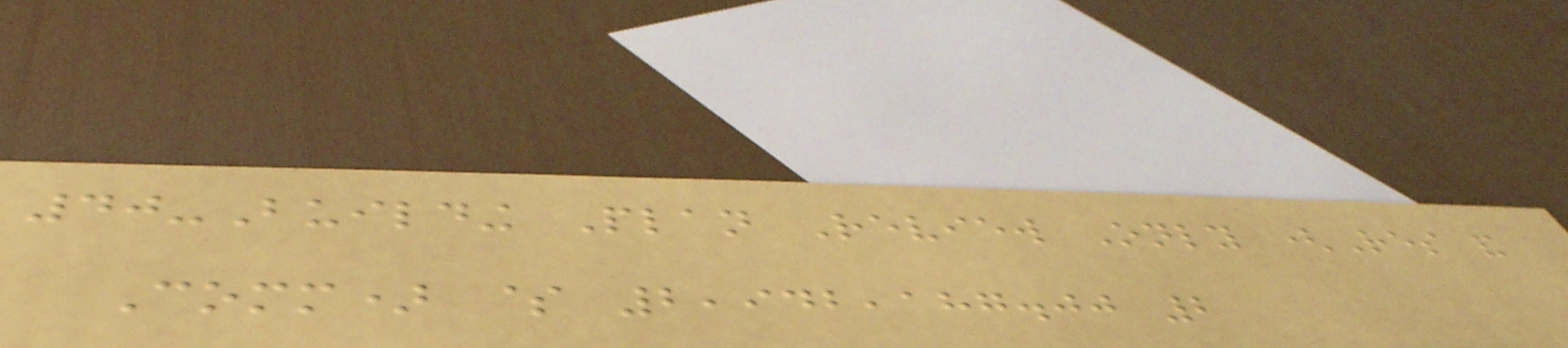40-Building Plan Review Only (Res and
Comm) $ 2,942,187.00 2
